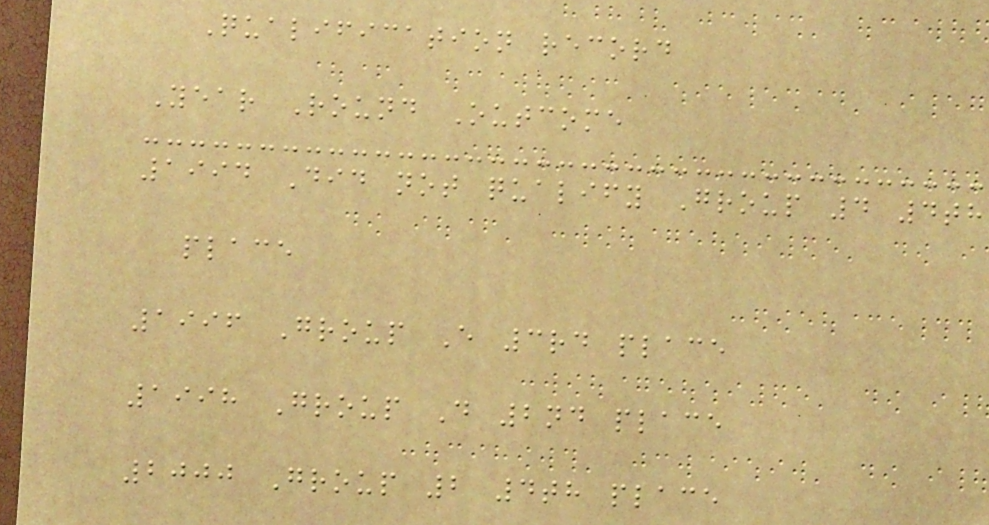Qualification record
Year Round Outcome
1994 Did not qualify Group 4 4th
place
1996 Group E 3rd place
1998 Group D 2nd place
2000 Group 2 4th place
